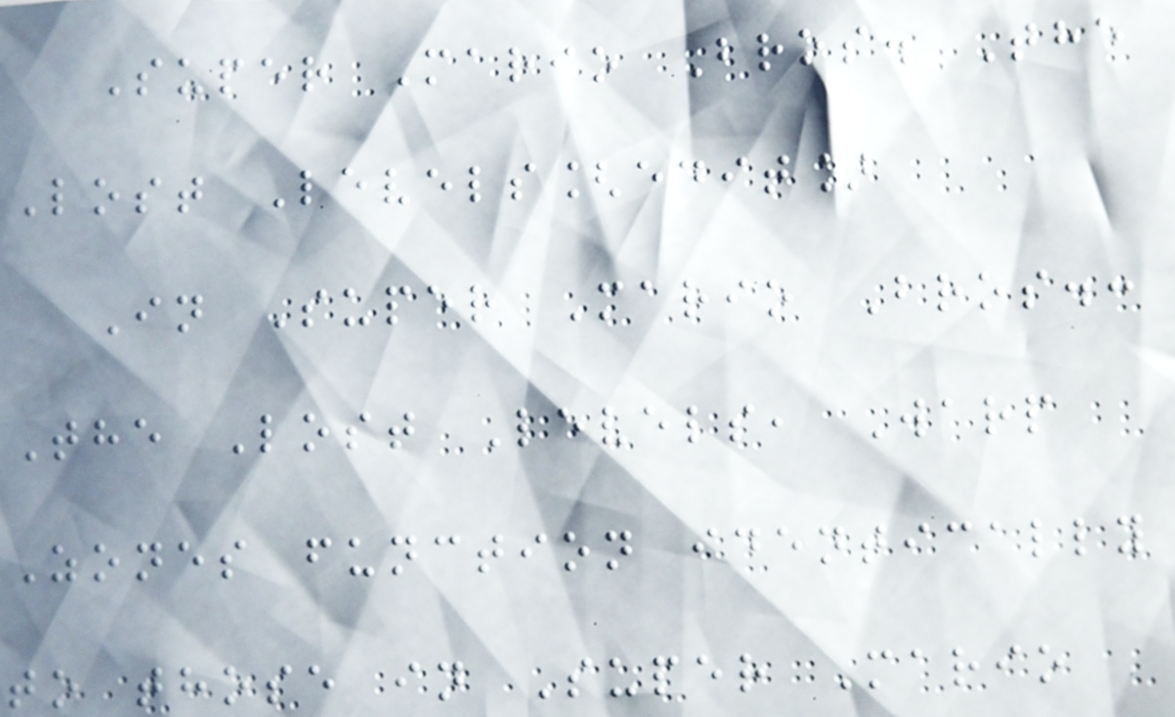Super Mario Bros. The
Lost Levels[edit]
In Super Mario Bros.:
The Lost Levels, Warp
Zones function identically
to those in Super Mario
